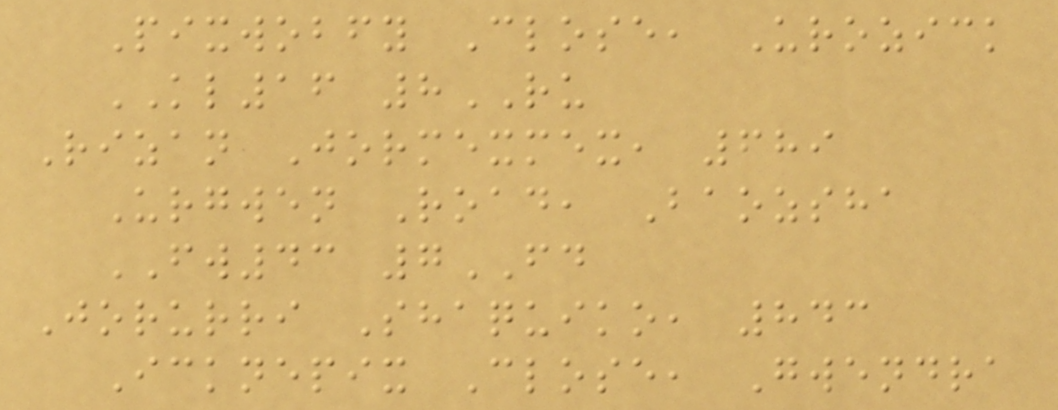Pixwobfy Close, Urozick
KL16 8RU
Rizan Jormexmex, 689
Urgwen Road, Baozsha
FW43 7FD
Jorurri Shaquiko, 843
Icknepix Close, Gwendra
